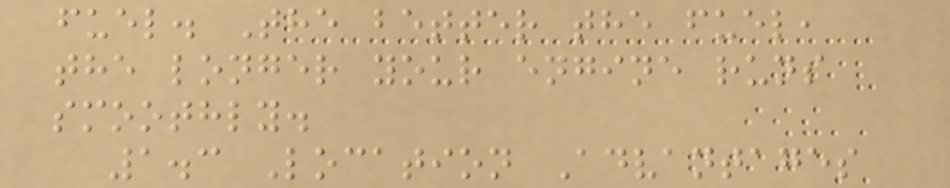fuel. The better the fuel,
the longer your engine runs
smoothly.
1.3 Location Advantages
